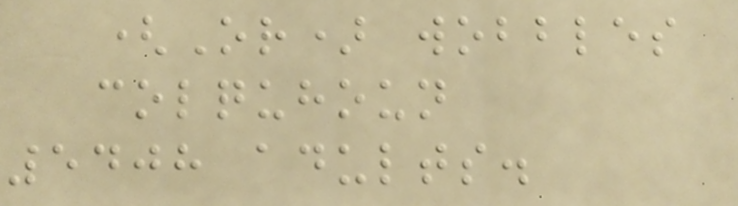(Or) wobbles
colquhoun
5408 adults.
